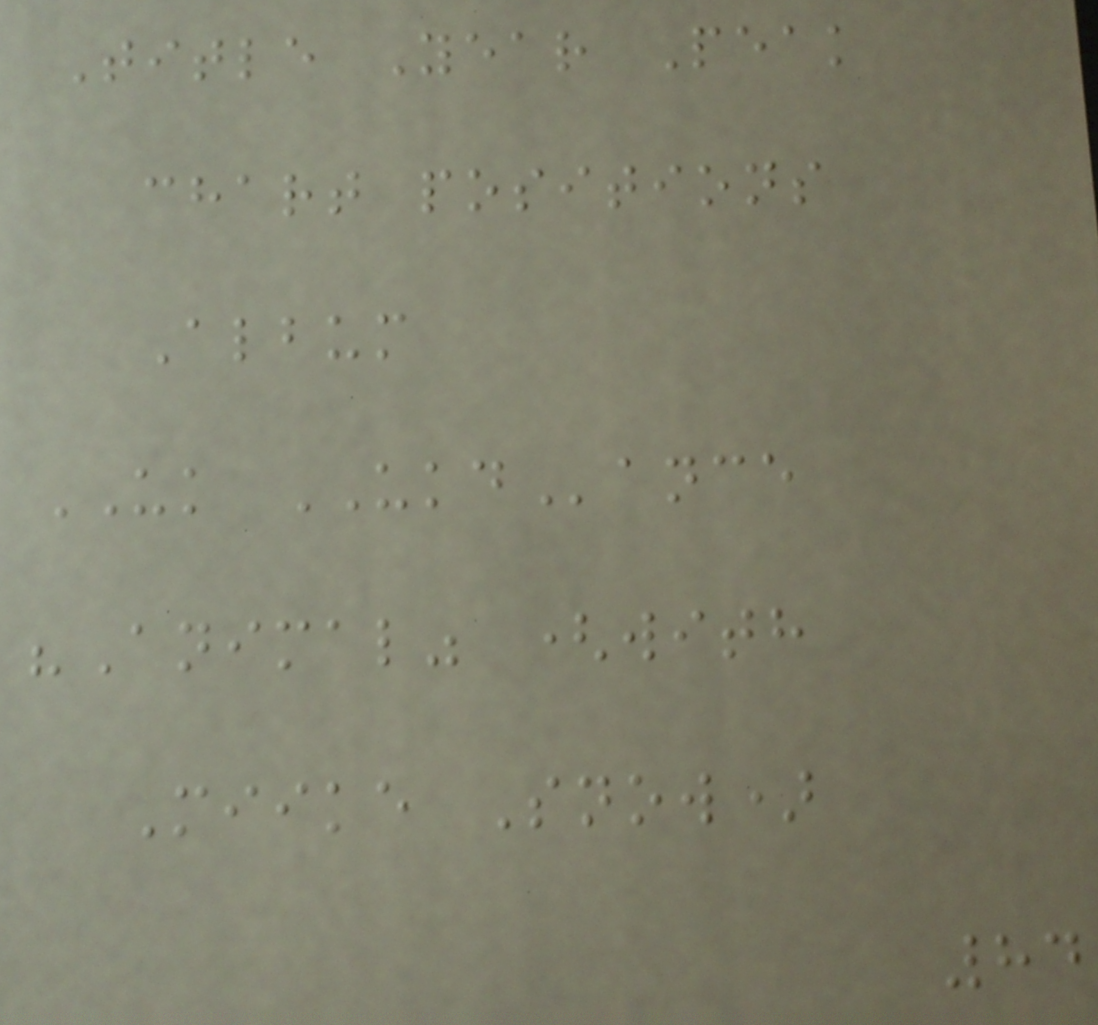Title Year Peak
chart positions
Album
UK UKDance
"Animal" (with
Miike Snow)
84
